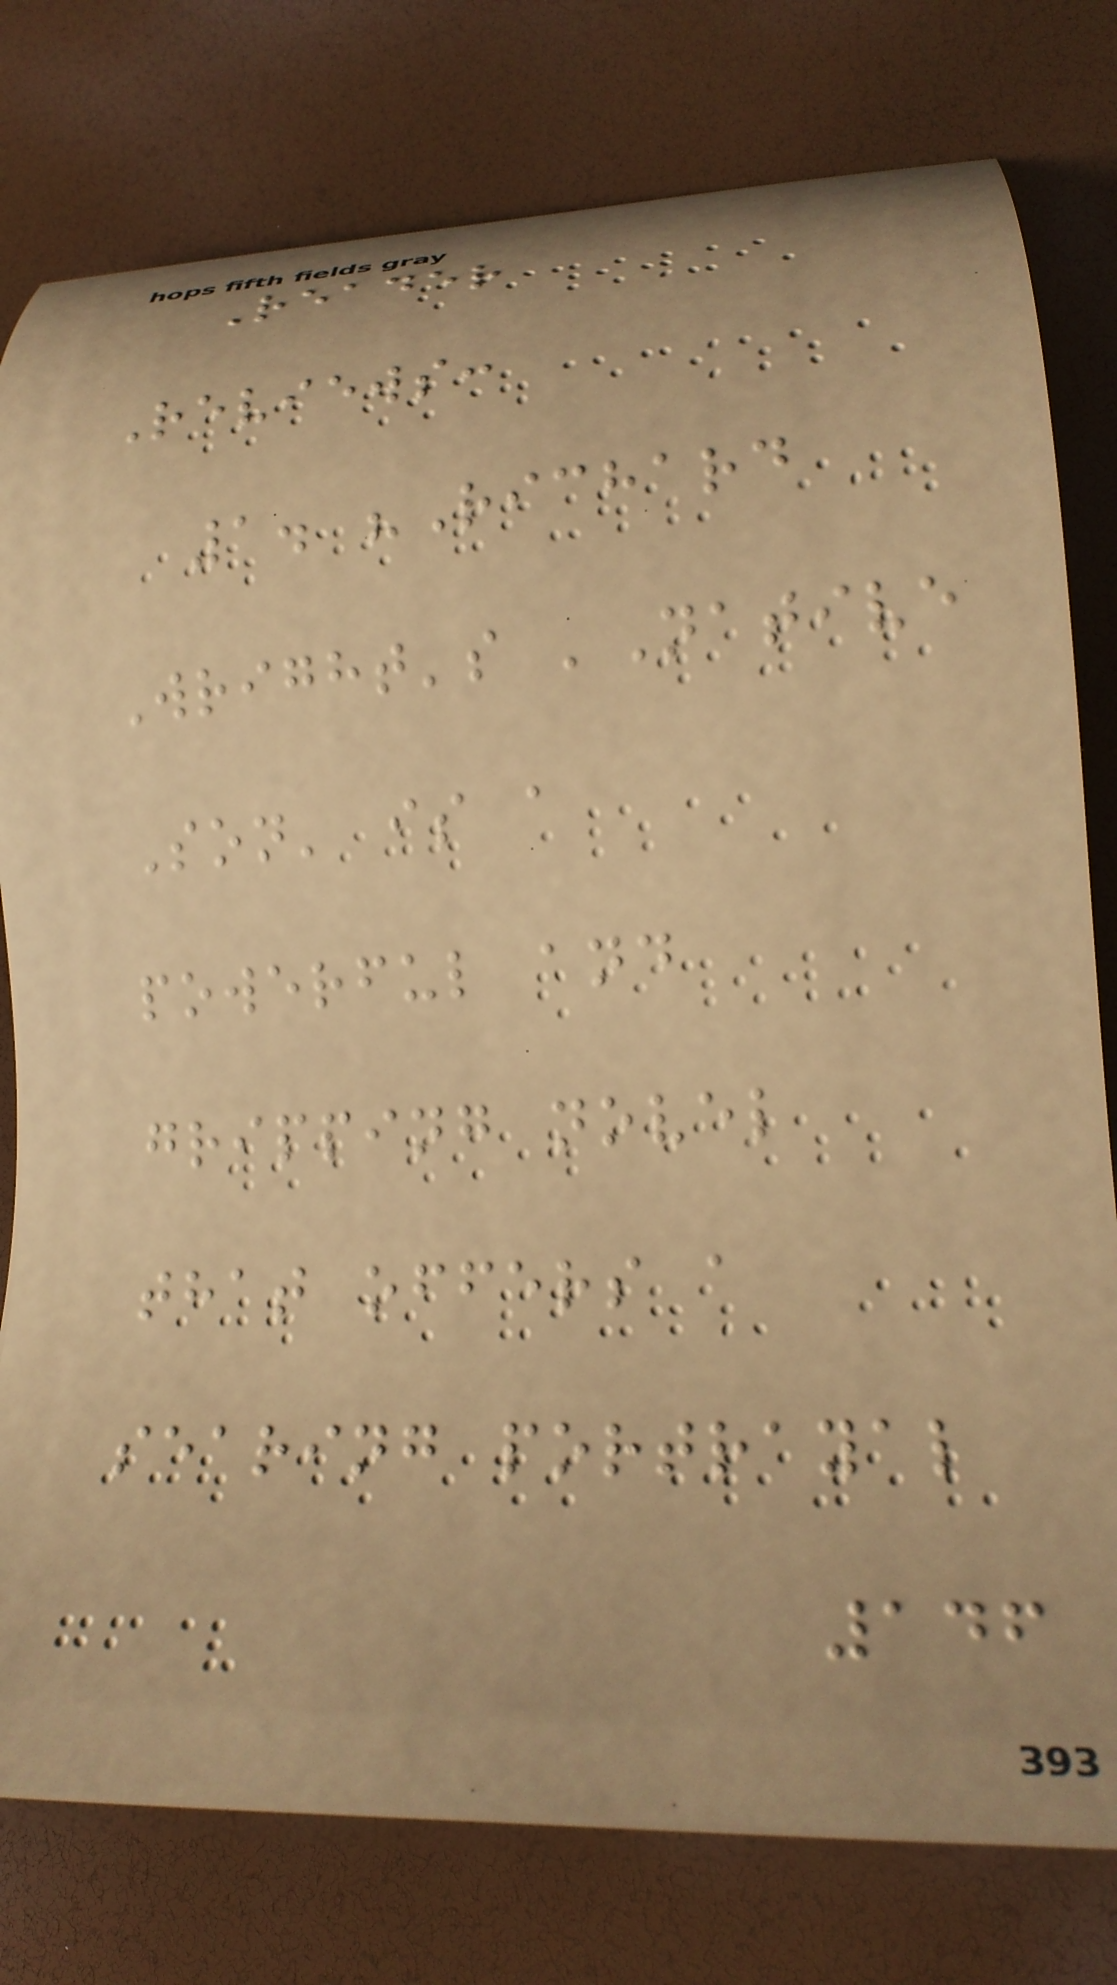Reader
Reviews:
1. "Richard
Wright's 'Native
Son' is a
powerful and
gripping novel
that offers a
searing portrayal
146
